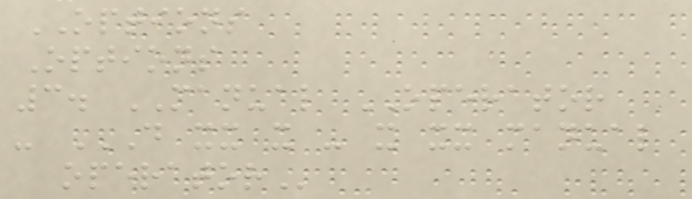OPTIONS
Options
3. MANUAL OPERATOR
- D XX X - X XX MANUAL
OPERATOR
